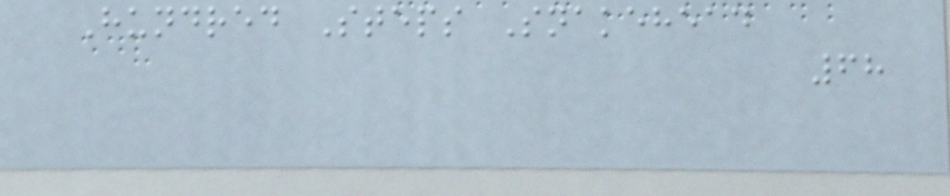Hundred Steps Snakehead
68
